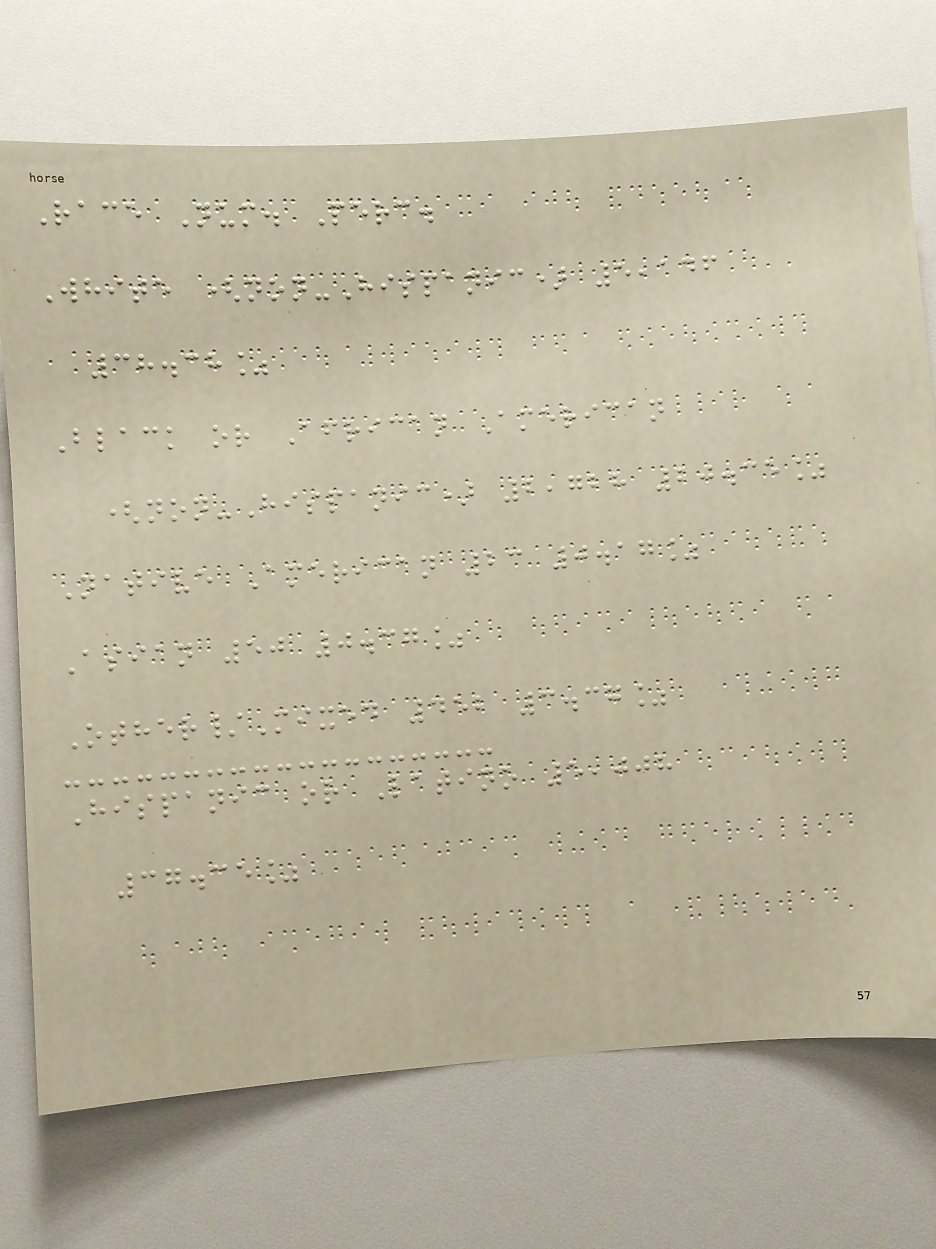Race Num. Perc.
White (non-Hispanic) 5,146
38.38%
Black or African American
(non-Hispanic) 2,728 20.35%
Native American 23 0.17%
Asian 50 0.37%
Other/Mixed 452 3.37%
Hispanic or Latino 5,008
37.35%
